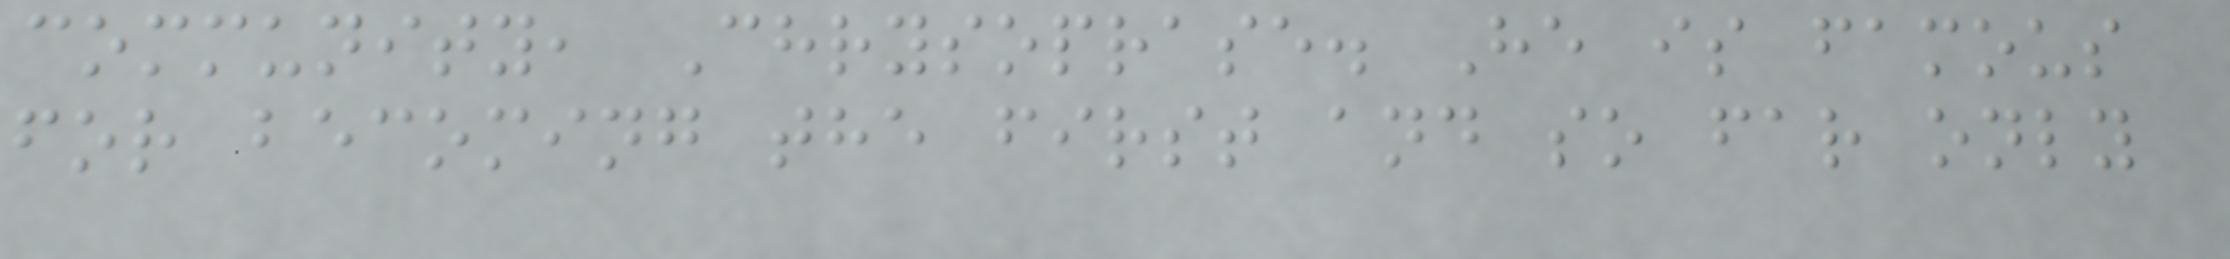community, Chrysoprase. He is famous
for becoming the first and so far only
